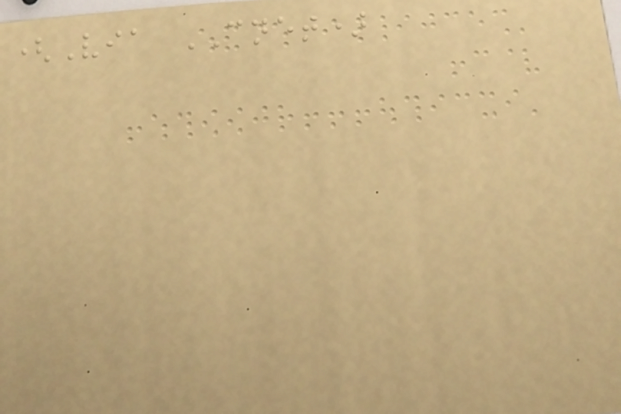(Via CNET)
